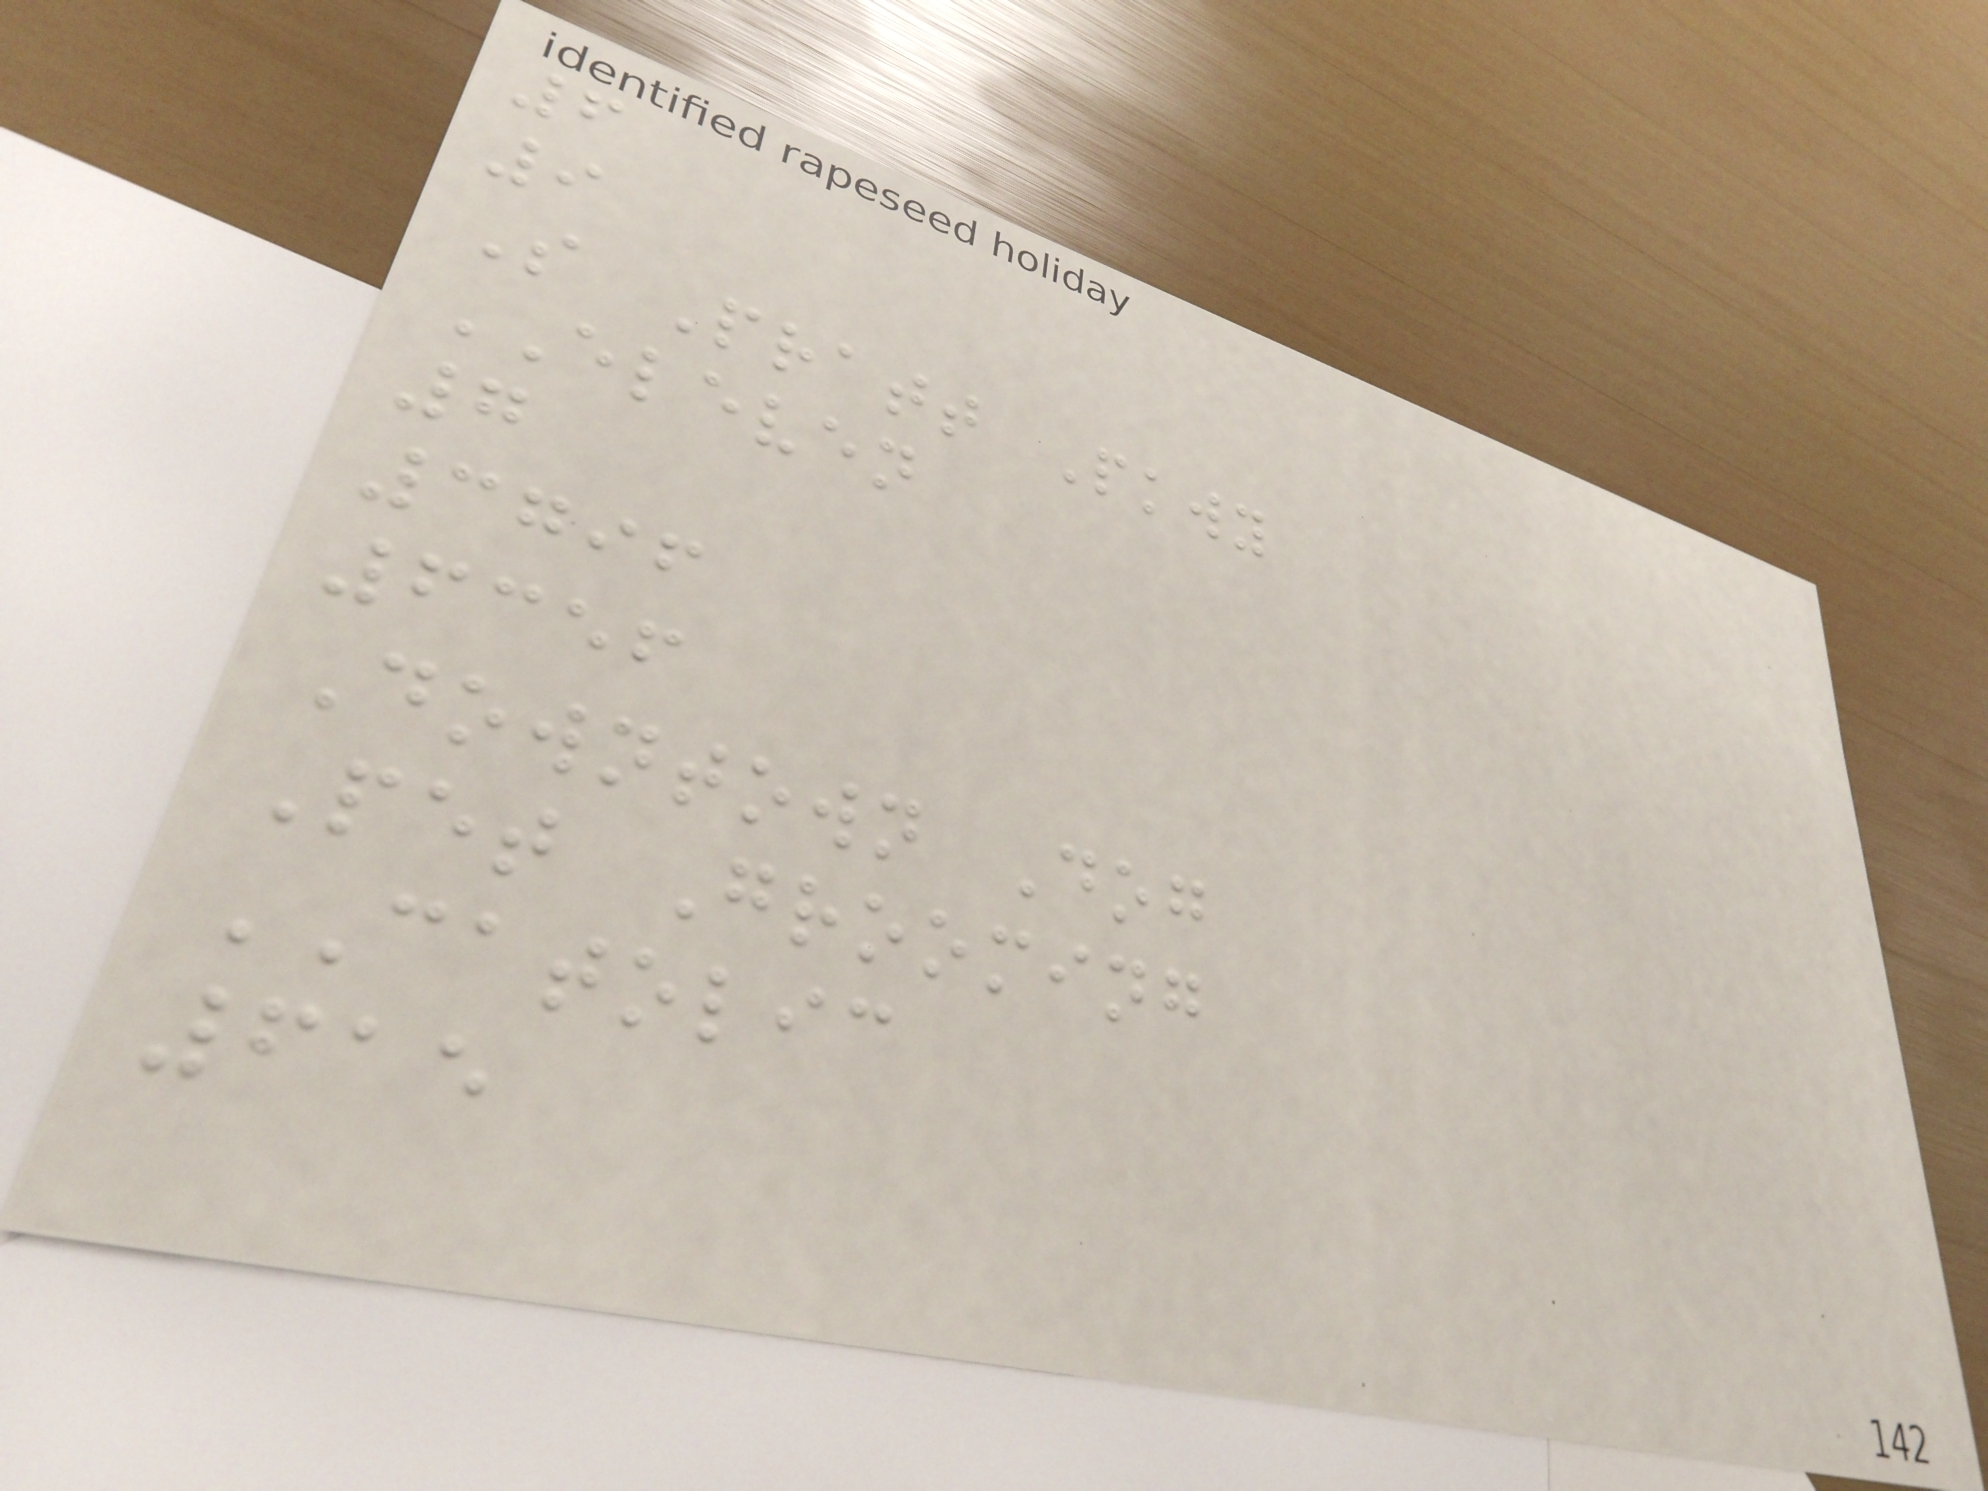6
9
S Pratt Pkwy
ELEVEN
7
3796
6356
Downtown Dog
Pet Grooming
CATOLIC
615
